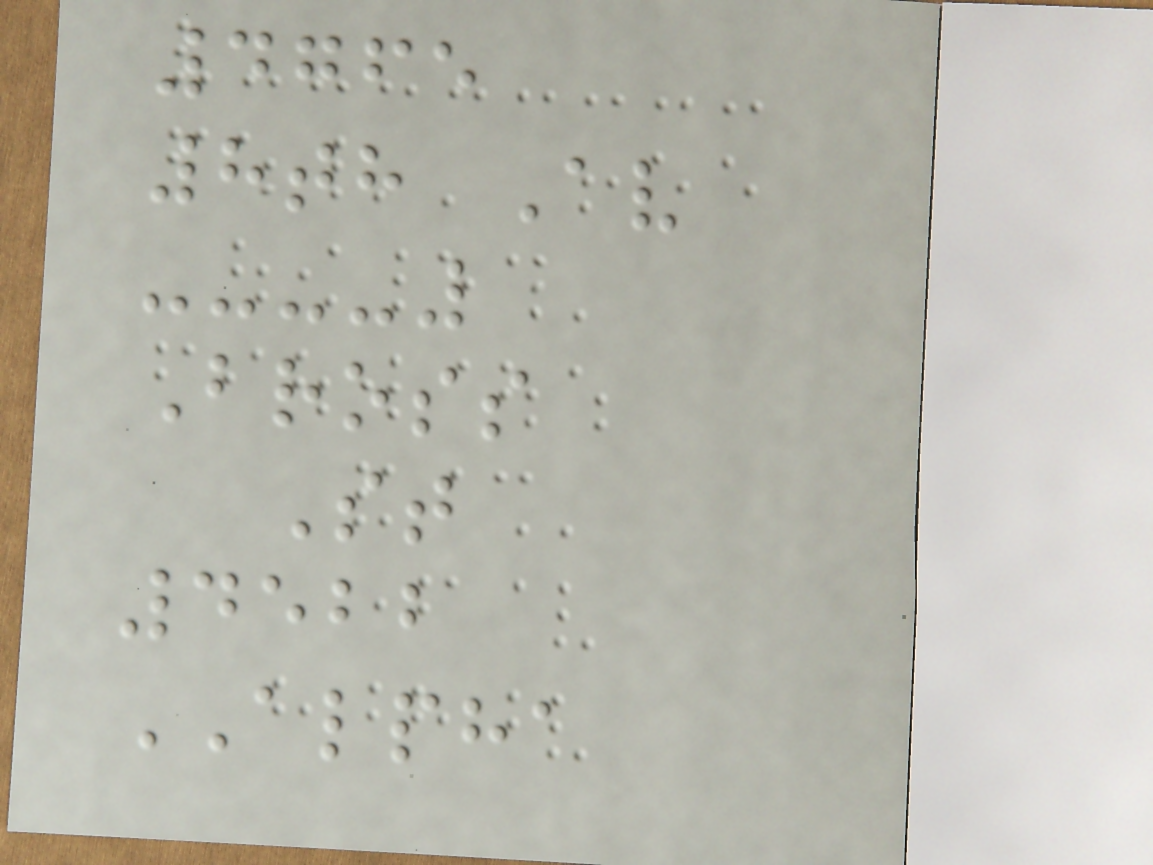4765
8th Av
Bross
St
4522
ALPHA
